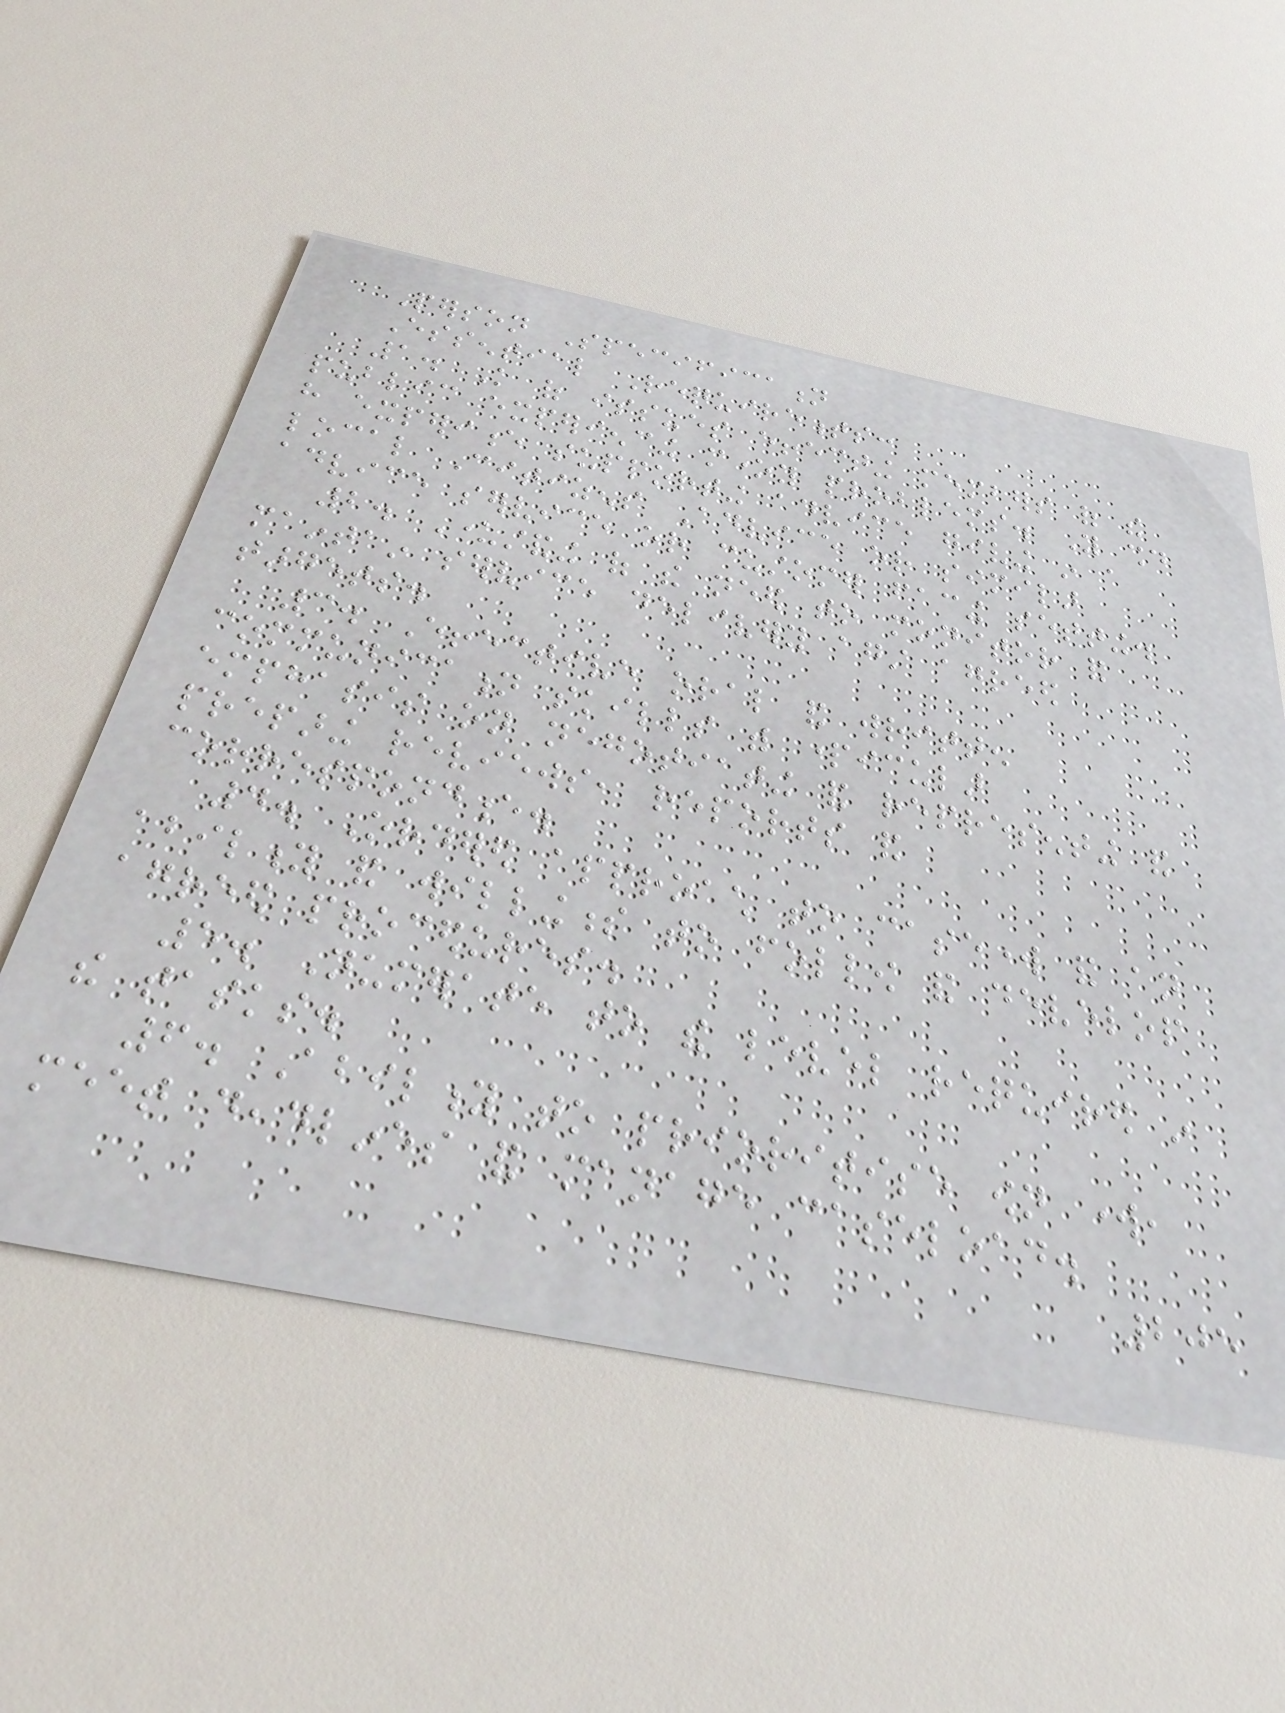Person Specification
Essential Requirements:
1. Knowledge of issues effecting members of the
public experiencing money problems. You should
have experience supporting advice giving in a
local Citizens Advice or similar
advice service or customer facing setting.
2. Understanding of the need to monitor and
maintain service delivery against agreed
targets.
3. Effective oral and written
communication skills with particular
emphasis on negotiating and representing and
preparing reviews, reports and
correspondence.
4. Ordered approach to casework and an
ability and willingness to follow and develop
agreed procedures.
5. Numerate to the level required in
the tasks.
6. Ability to prioritise own work,
meet deadlines and manage caseload.
205
